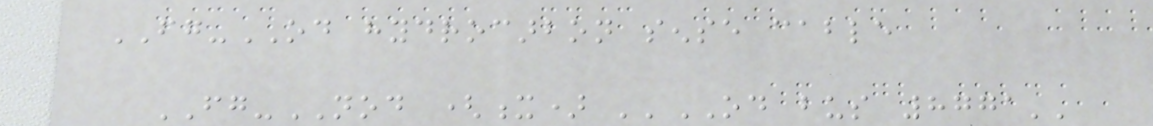FG-OD hydrocarbon sense cable
FG-NOD (x) ''OD bus 8771''
